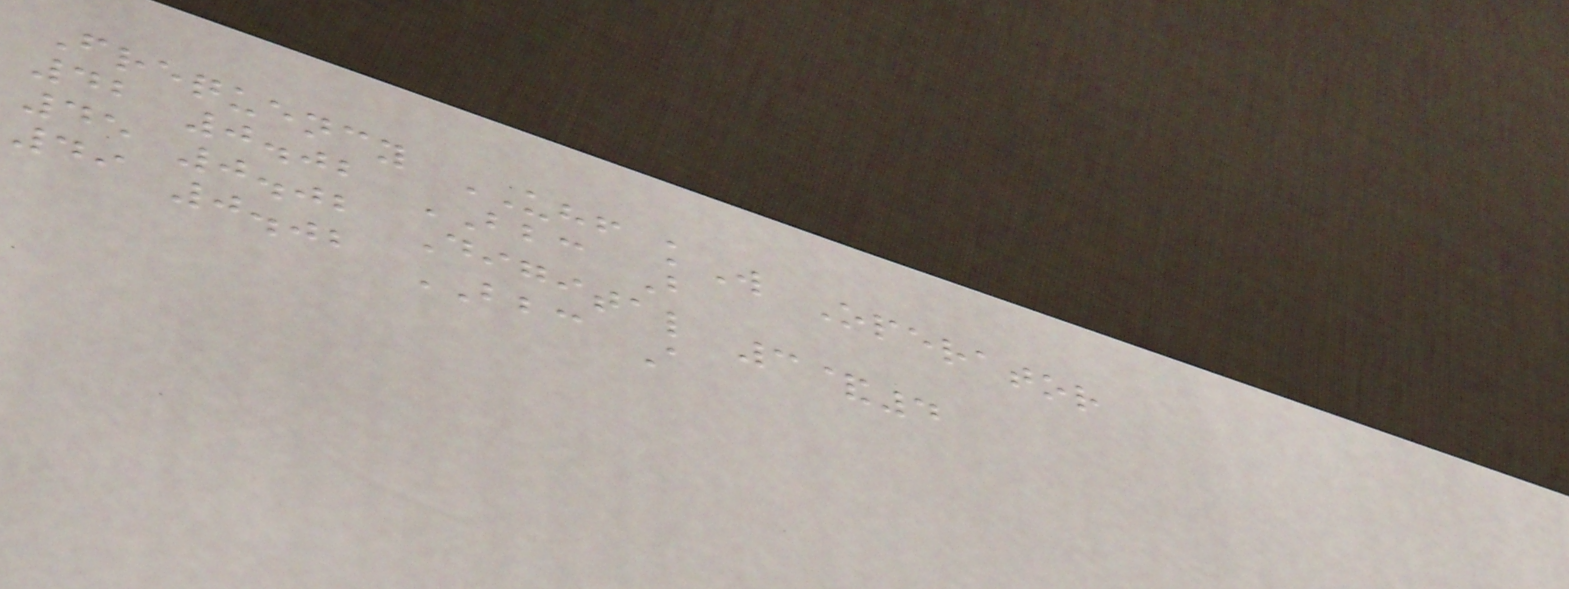Frequency UHF kW Operator
42 0.02 BBC B
45 0.02 Digital 3&4
49 0.02 BBC A
